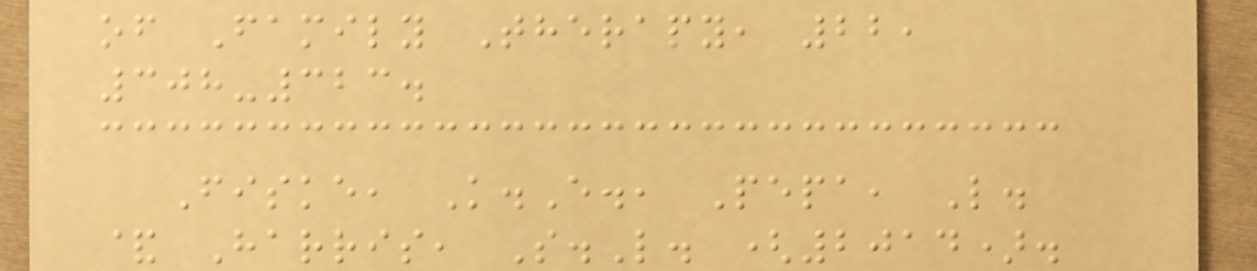of Family Therapy, 22,
308-323.
Fiske, K.E., Pepa, L.
& Harris, S.L. (2014).
